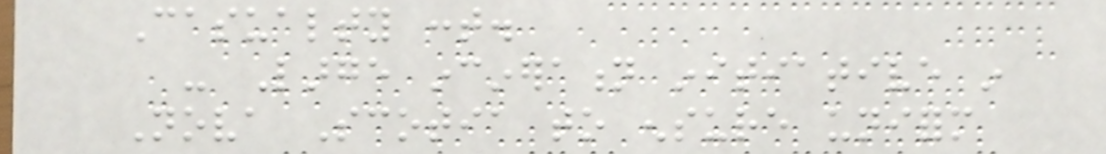Casualty cont.
- Large incineration initiative in
Nova Scotia to ensure uniform
